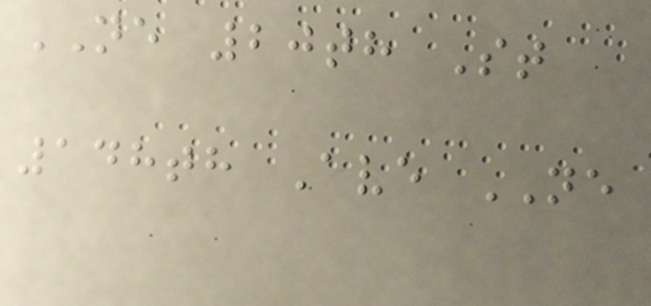NE 20th St
148th Ave NE
